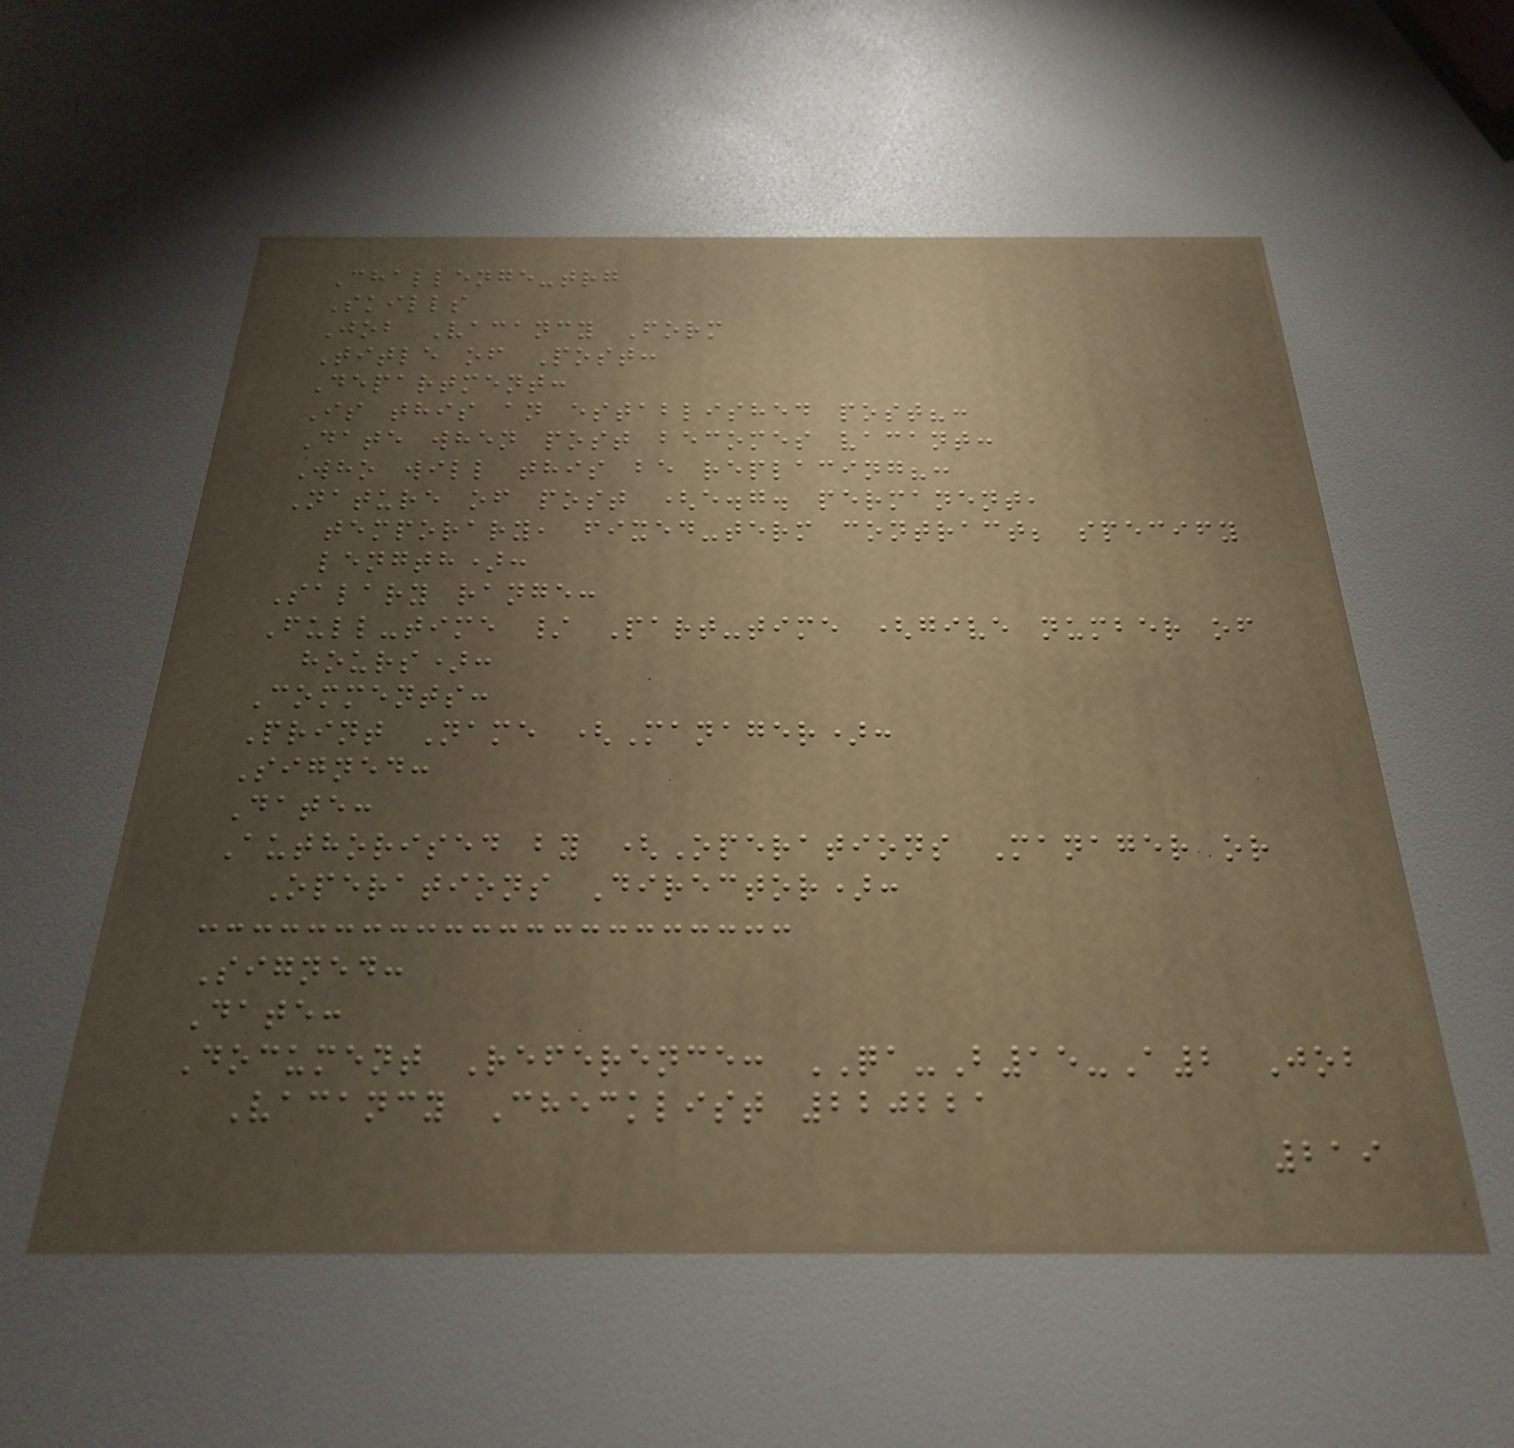Challenge-trg
Skills
Job Vacancy Form
Title of Post:
Department:
Is this an established post?:
Date when post becomes vacant:
Who will this be replacing?:
Nature of post (e.g. permanent,
temporary, fixed-term contract; specify
length):
Salary range:
Full-time / Part-time (give number of
hours):
Comments:
Print Name (Manager):
Signed:
Date:
Authorised by (Operations Manager or
Operations Director):
Signed:
Date:
Document Reference: QA-B15-A2 Job
Vacancy Checklist 220221
219
